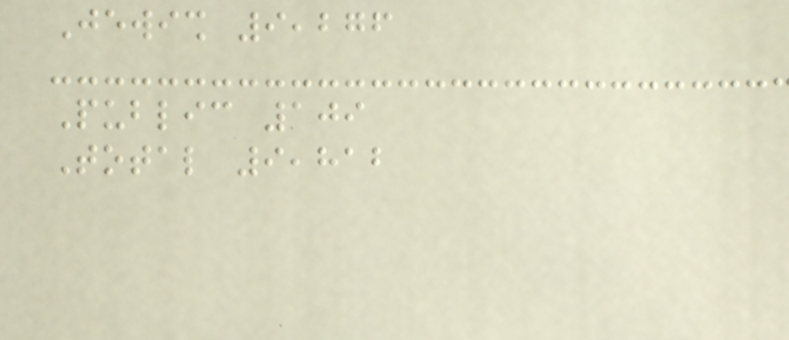Jewish 9,276
Public 109
Total 9,812
